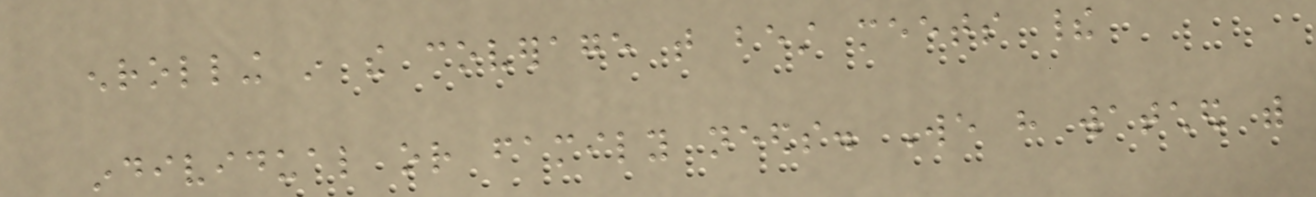enrolling in the coverage that best meets their
individual or family needs. We have watched with
